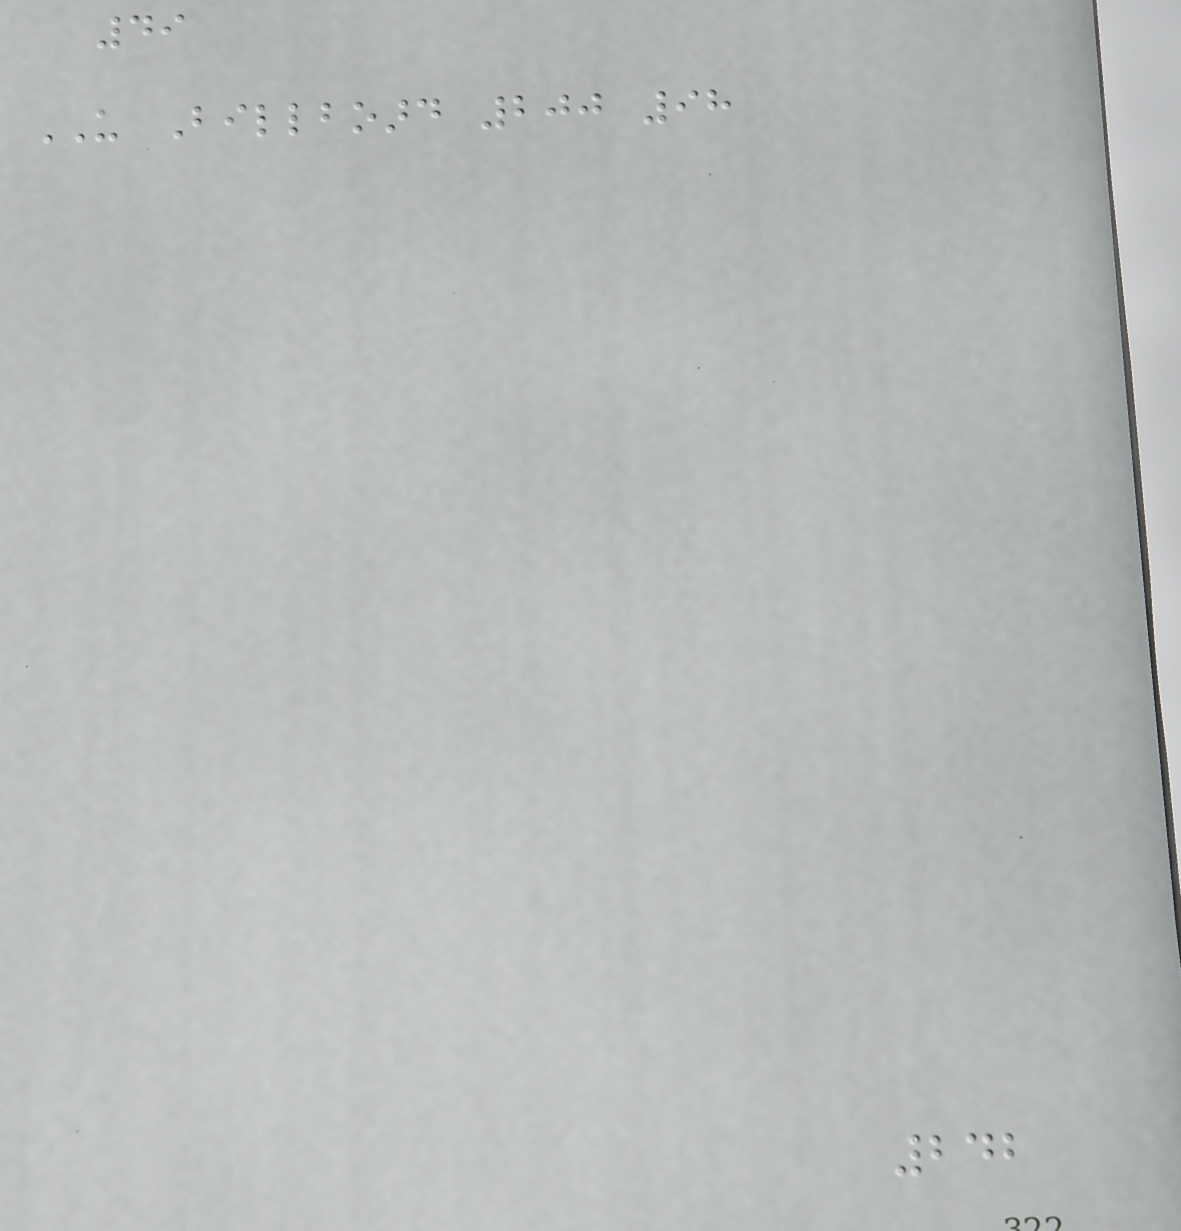49
US Billboard 200 98
242
